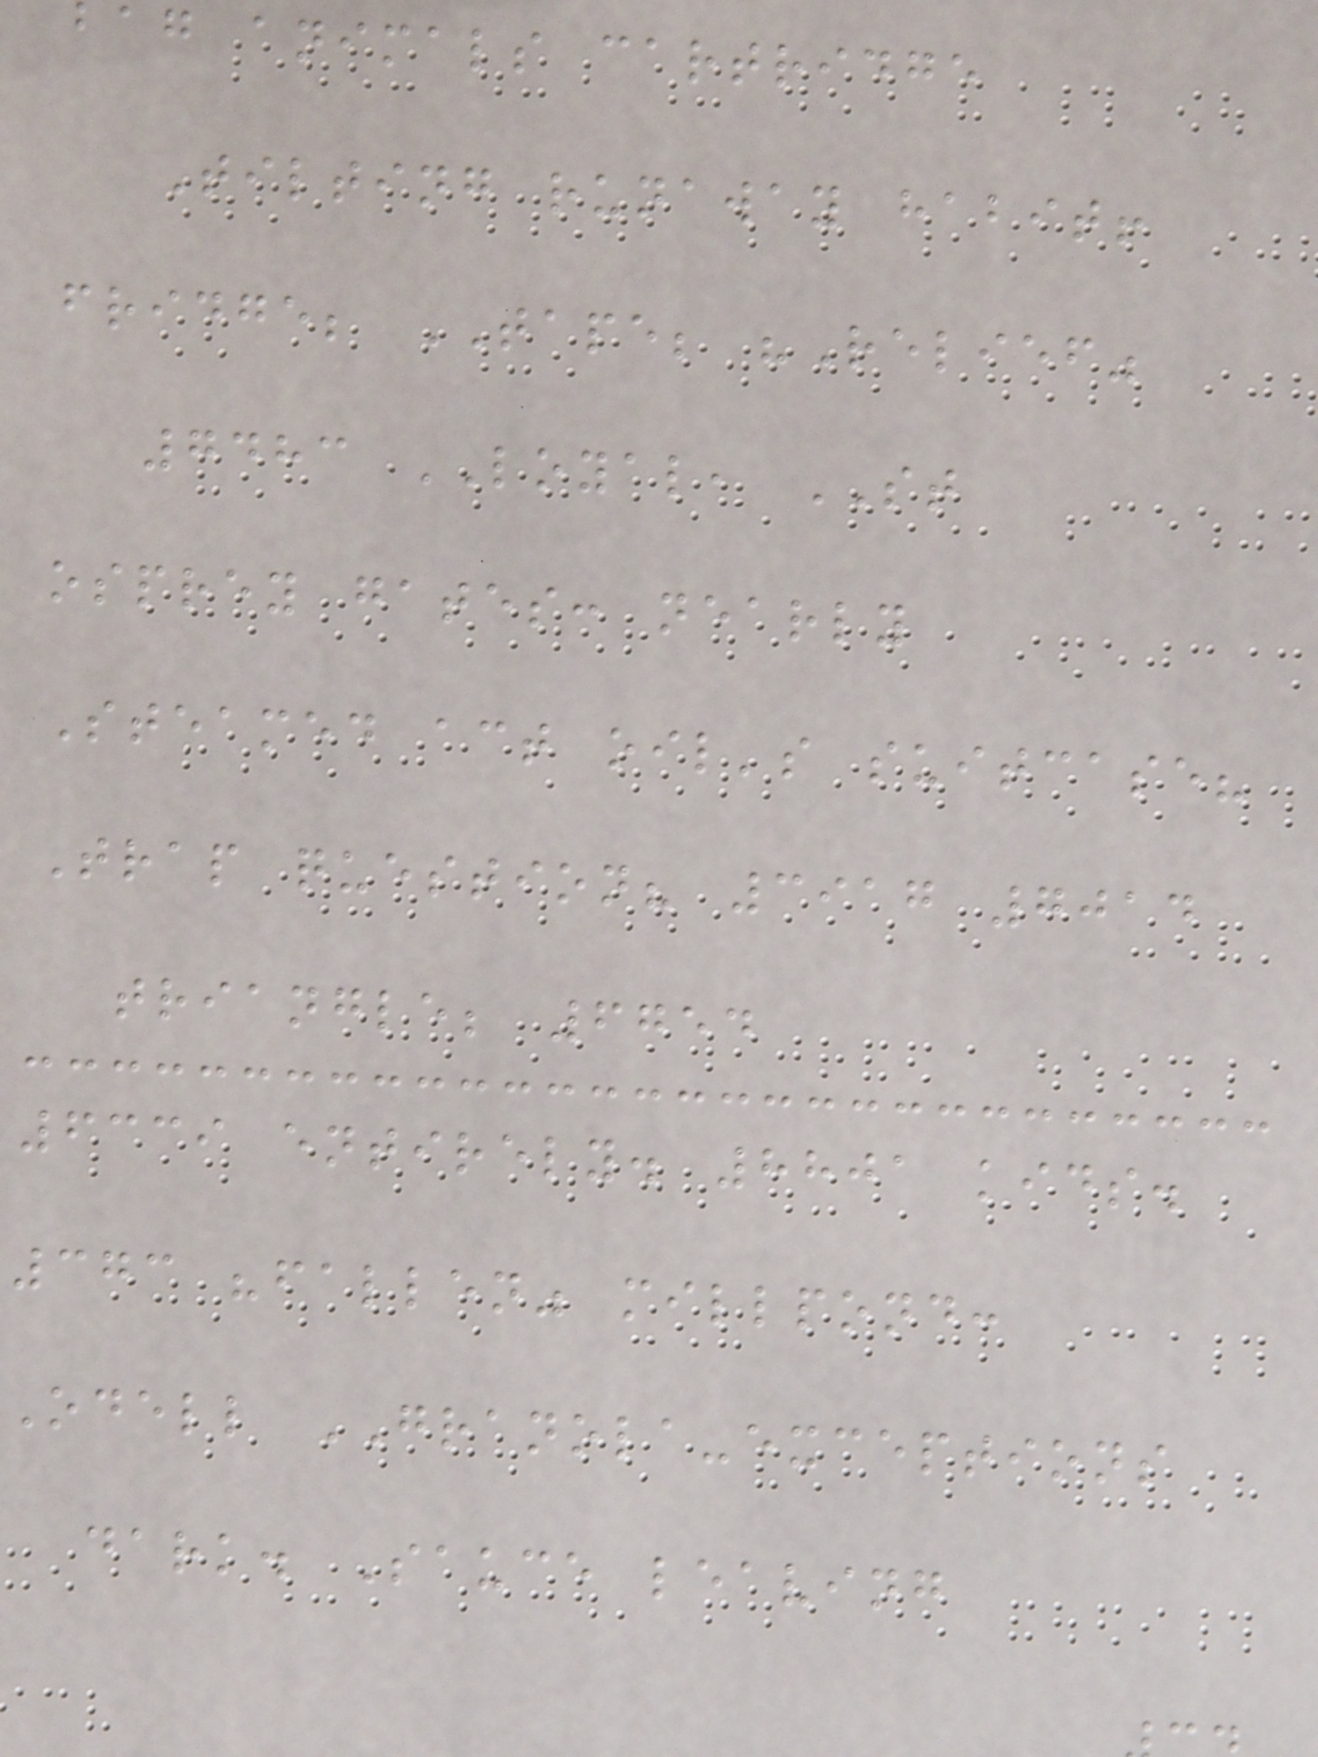bag animals cartridge
Tilting runaway habit!
fridge; TAPE; "Relief"
7483 LOYAL, ST
osprey gates: nearly
Steamed act oil's suitcase?
Trap question? 3917 7014
triangle; 6754
6339 entirely. 8801 kids.
373 "fallen" millpond:
Odell GRANOLA-exceptions
dark. Sauce leaving
